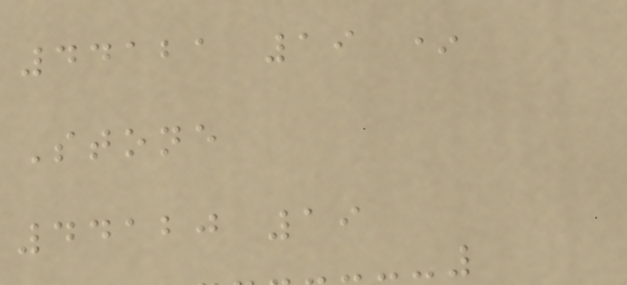44121 19 *
Stone
44120 19
